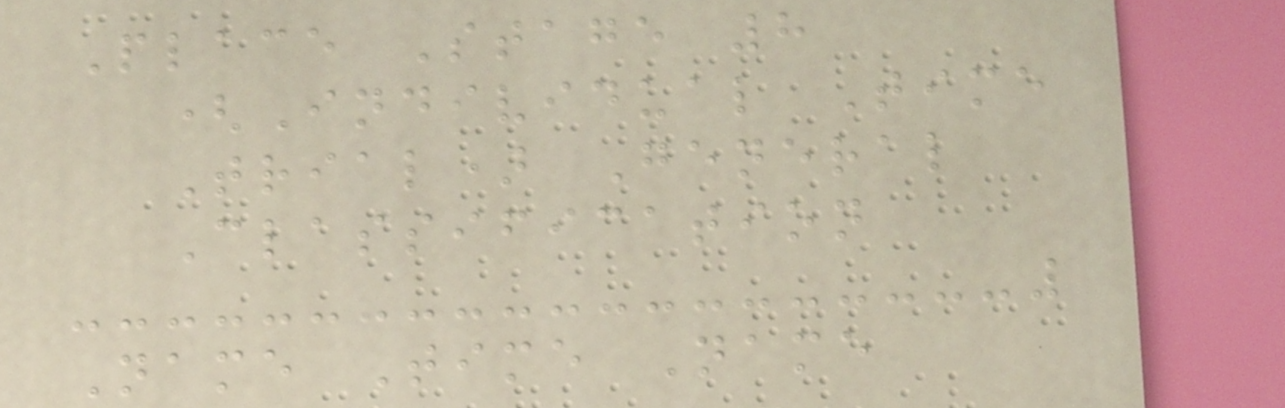Place Stage 8
(Individual Time
Trial) General
Classification
Name Time Name
